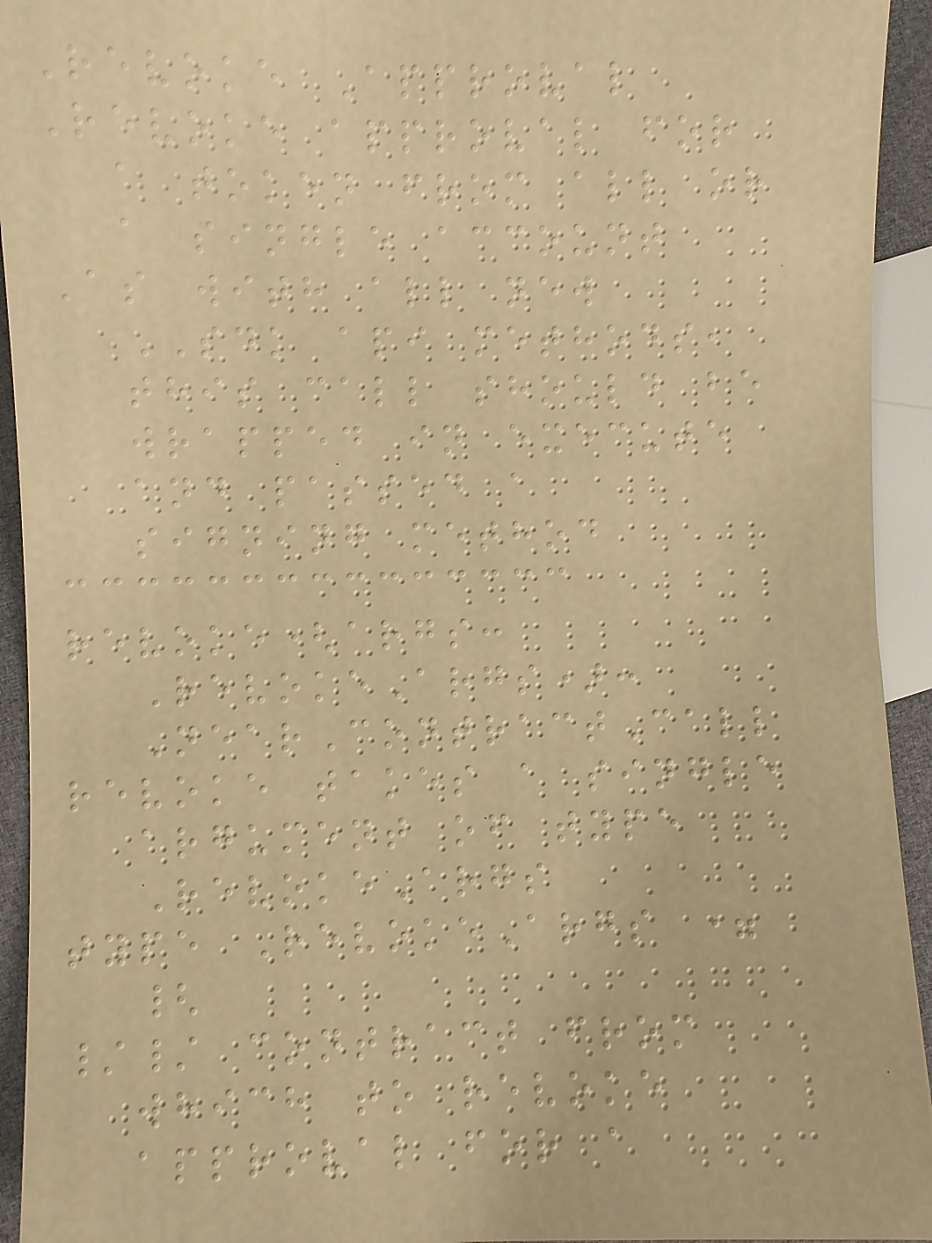Revoke Approval
Revoke approval for
a token from all or
a single account
As with all new
SDK api methods,
this call should be
wrapped in execute
and passed a
signing method
revoke(args:
RevokeArgs):
NearContractCall
revoke takes a single
argument of type
RevokeArgs
type RevokeArgs =
{
// contract from
which to revoke
approval for a
